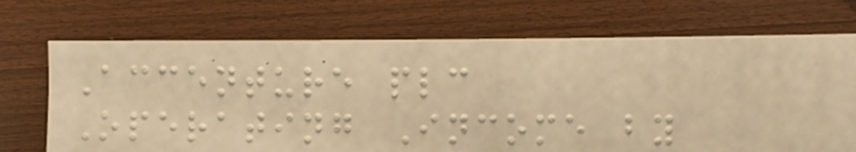Accenture plc
Operating Income by
